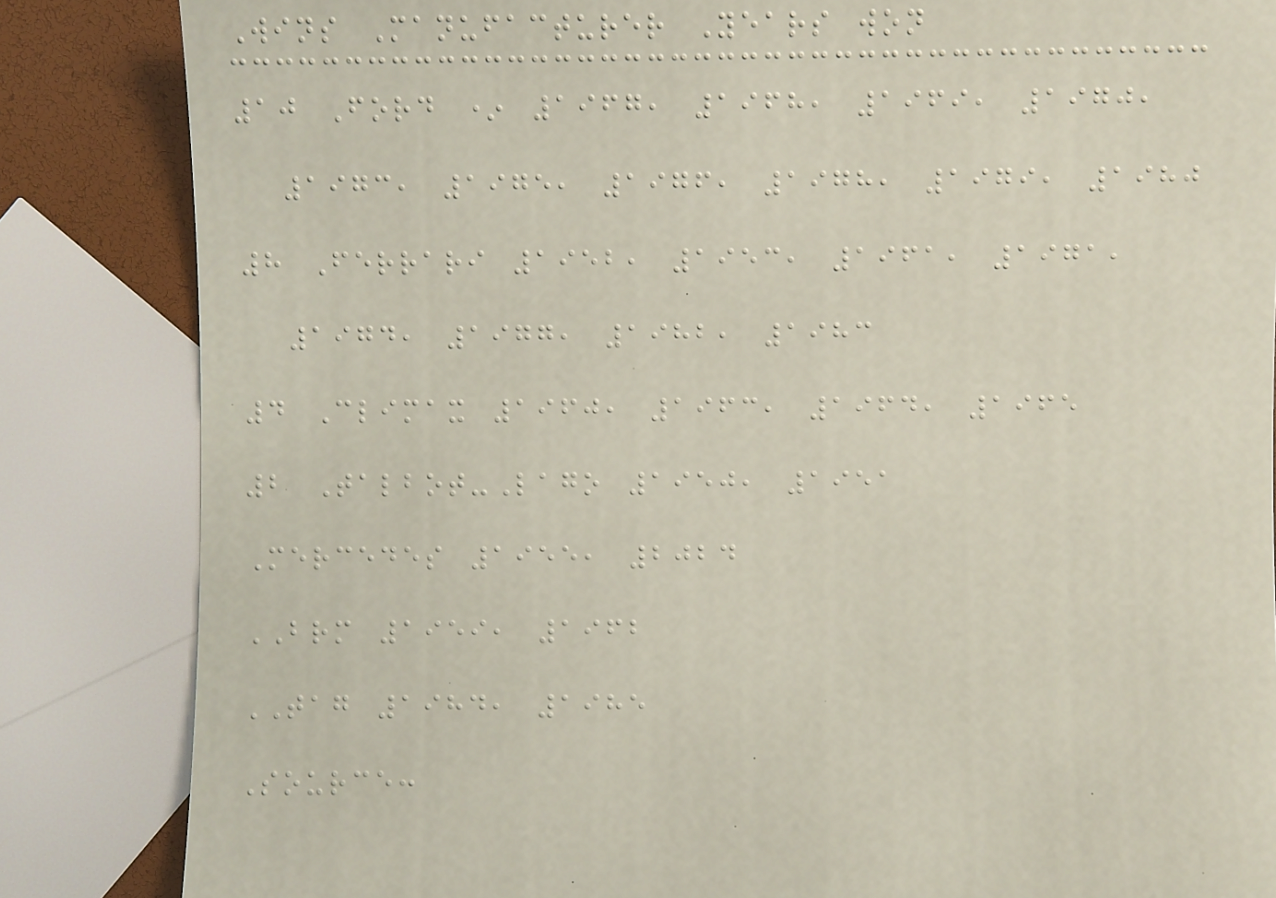Wins Manufacturer Years won
10 Ford * 1967, 1968, 1969, 1970,
1973, 1975, 1976, 1978, 1979, 1980
8 Ferrari 1952, 1953, 1961, 1971,
1974, 1977, 1982, 1983
4 Climax 1960, 1963, 1964, 1965
2 Talbot-Lago 1950, 1951
Mercedes 1955, 2024
BRM 1959, 1962
TAG 1984, 1985
Source:
